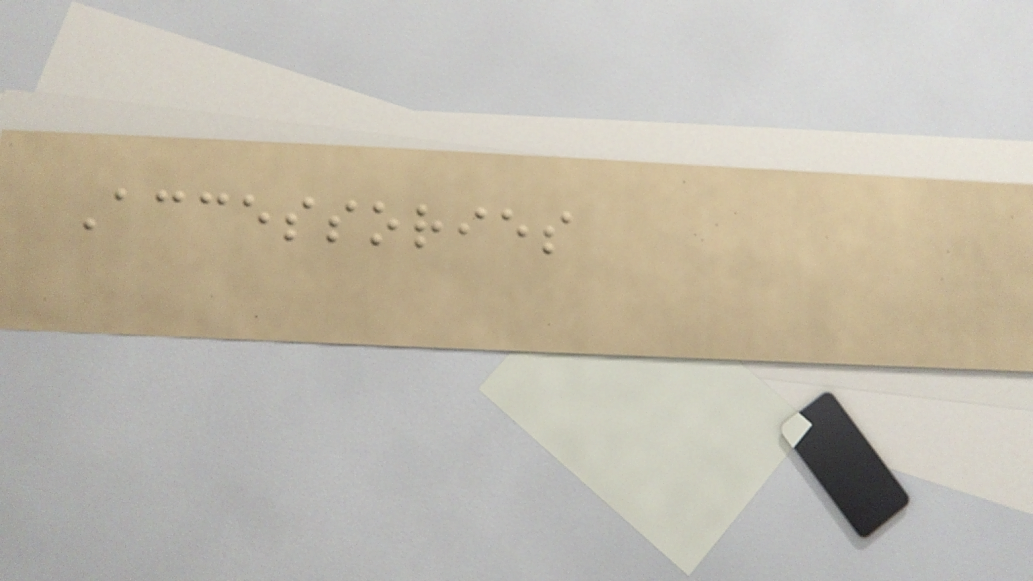Accessories
